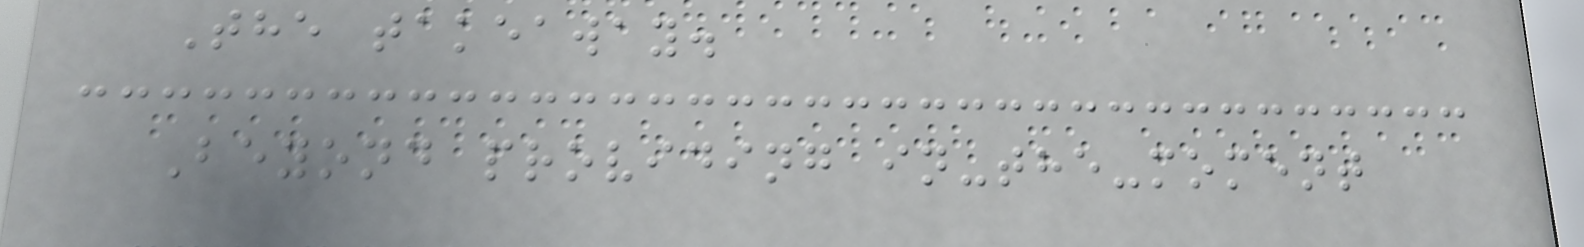The takeaway.
Beyond providing in-the-moment
